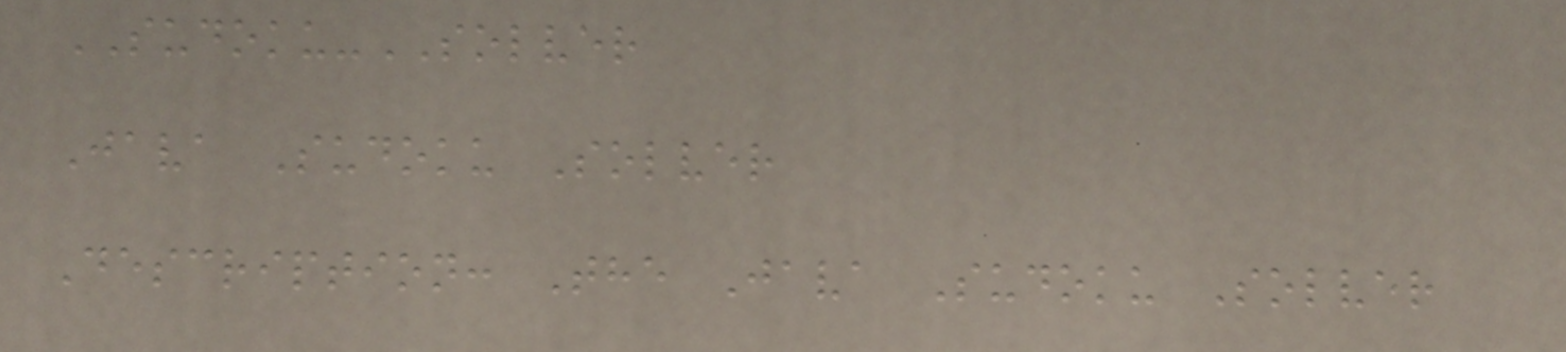SUDOKU-SOLVER
Java Sudoku Solver
Description: The Java Sudoku Solver
